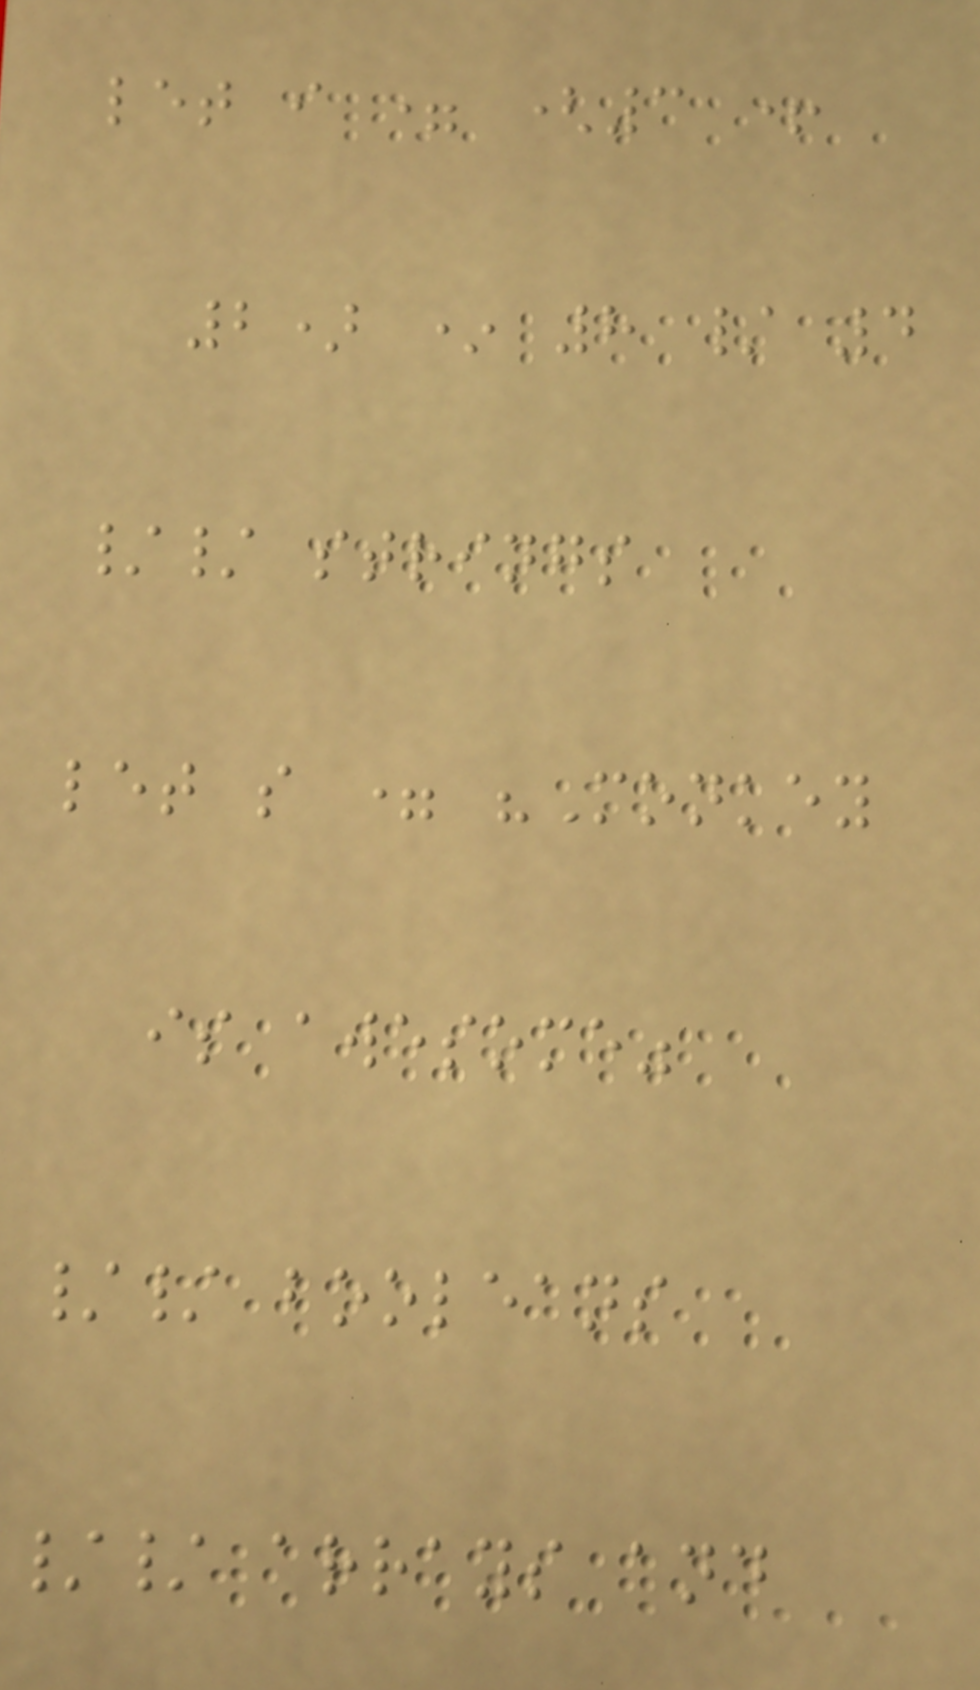let i = (3 +
2) * 8 / 4
// strings
let s = "Monkey
is awesome"
// booleans
// arrays and
